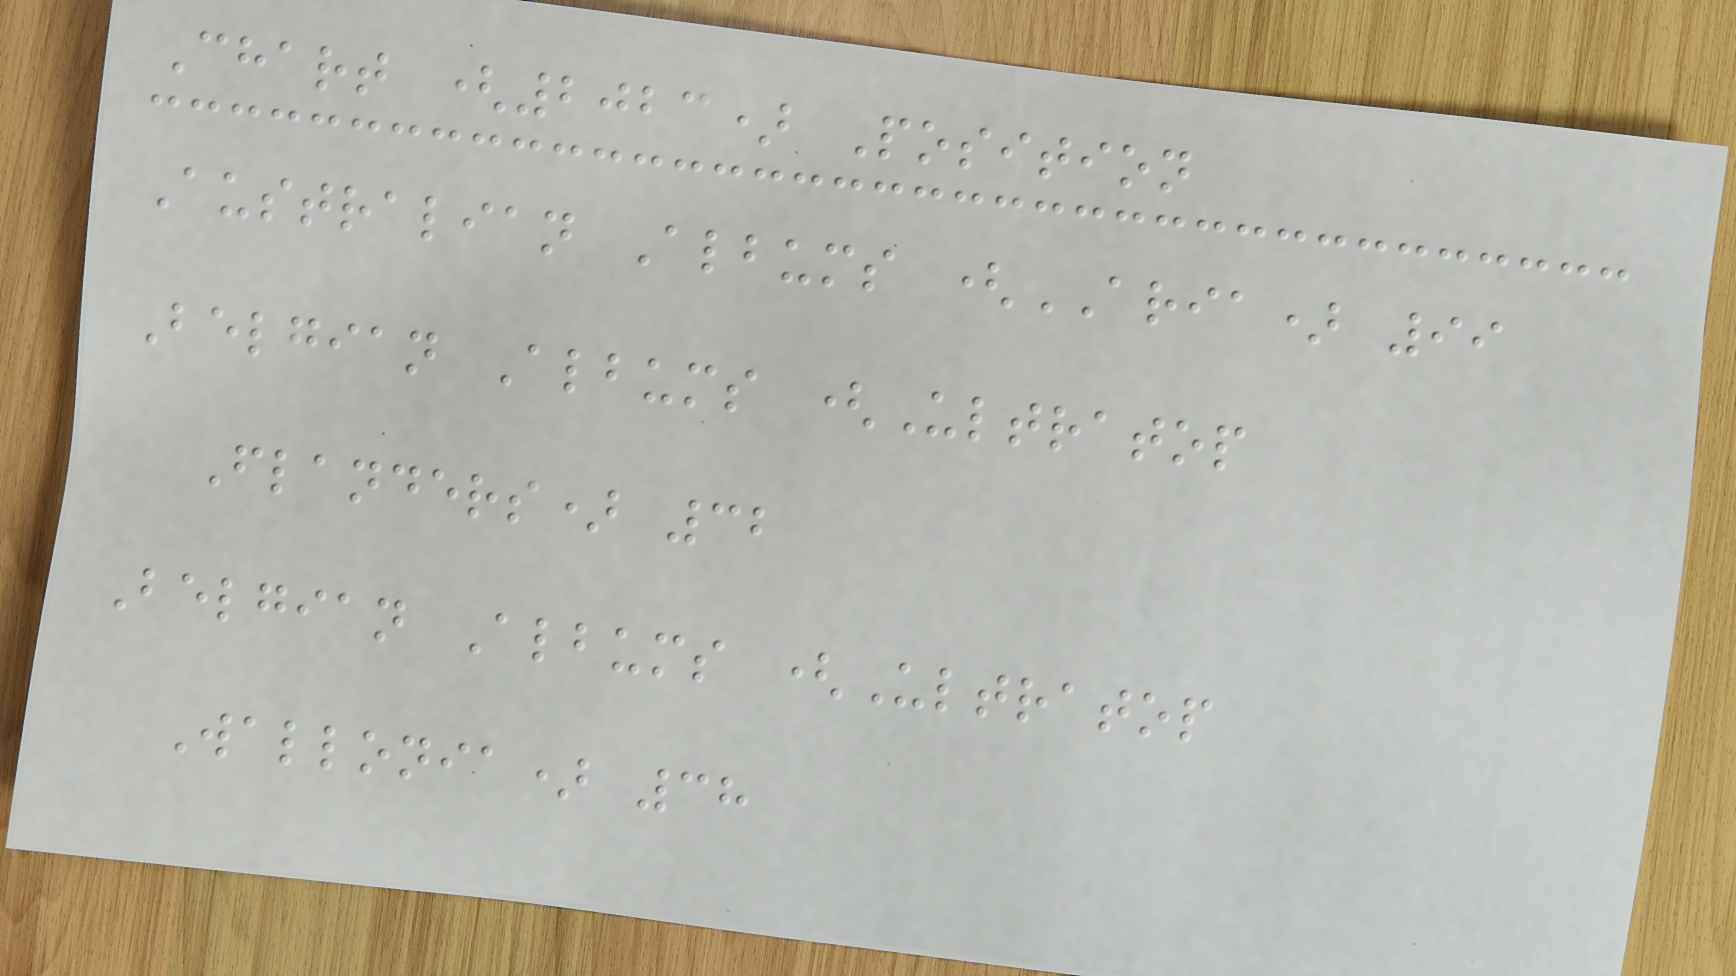Chart (2023) Position
Australian Albums (ARIA) 99
Belgian Albums (Ultratop
Flanders) 32
Belgian Albums (Ultratop
Wallonia) 38
